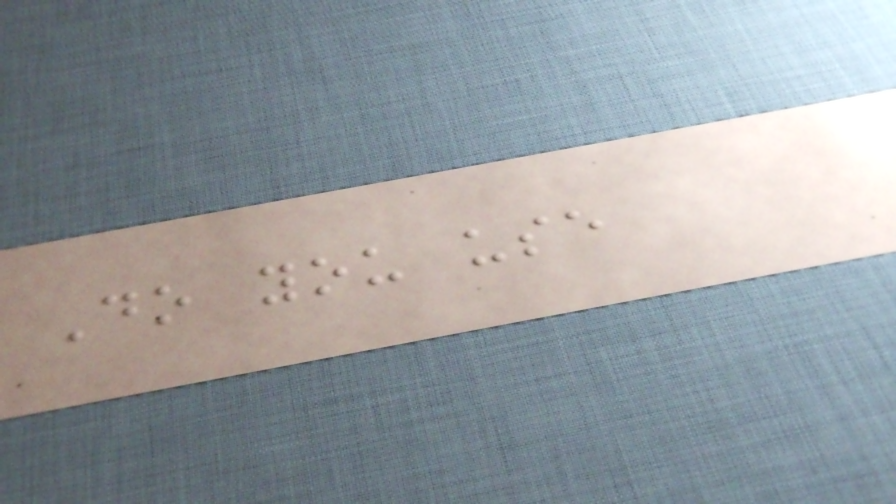Do you use
